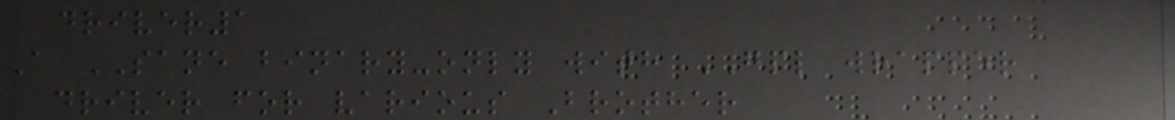driver1
A SANE binary-only with GPL wrapper
driver for various Brother
